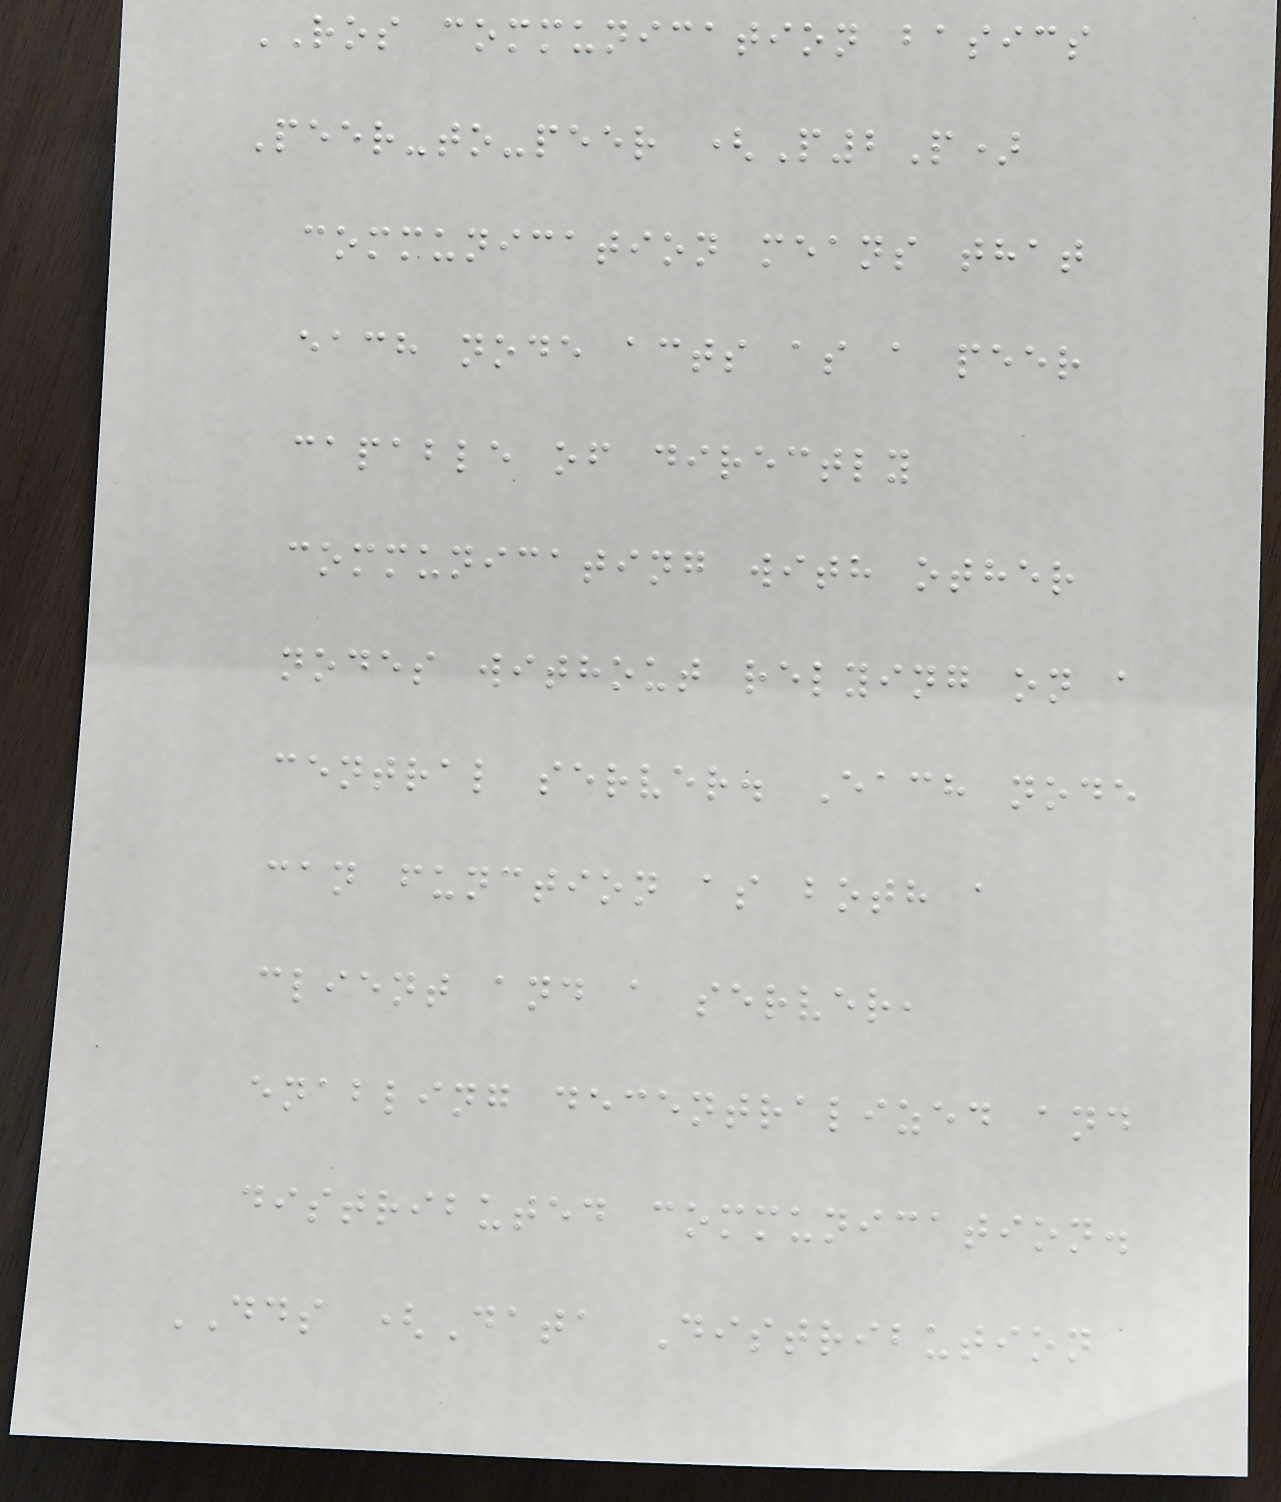ROS communication basics
Peer-to-peer (P2P)
communication means that
each node acts as a peer
capable of directly
communicating with other
nodes without relying on a
central server. Each node
can function as both a
client and a server,
enabling decentralized and
distributed communication.
DDS (Data Distribution
